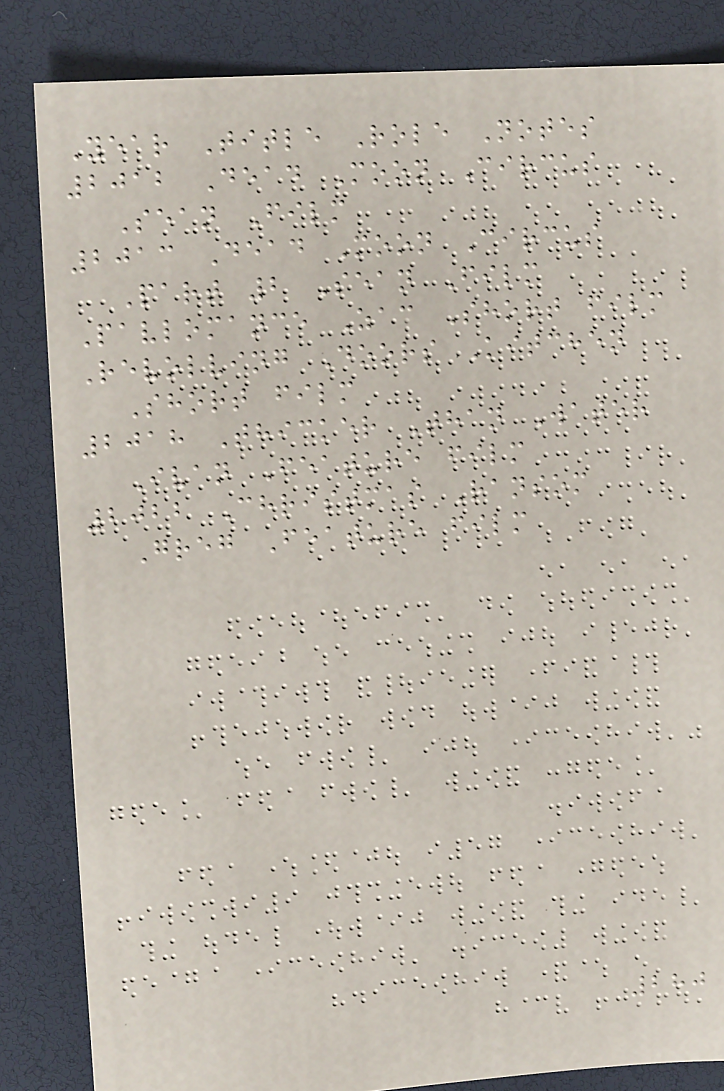Year Title Role Notes
2012 Dead Moon Circus
Sean Film
2013 Dead Moon Circus
Part 2 Sean Film
Pavlomance Zac Short film
Revolving Doors Kitchen
Short film
2018 Thicker Than Water
Ivan Feature film
2022 Christmas Ransom
Greg Feature film
280
